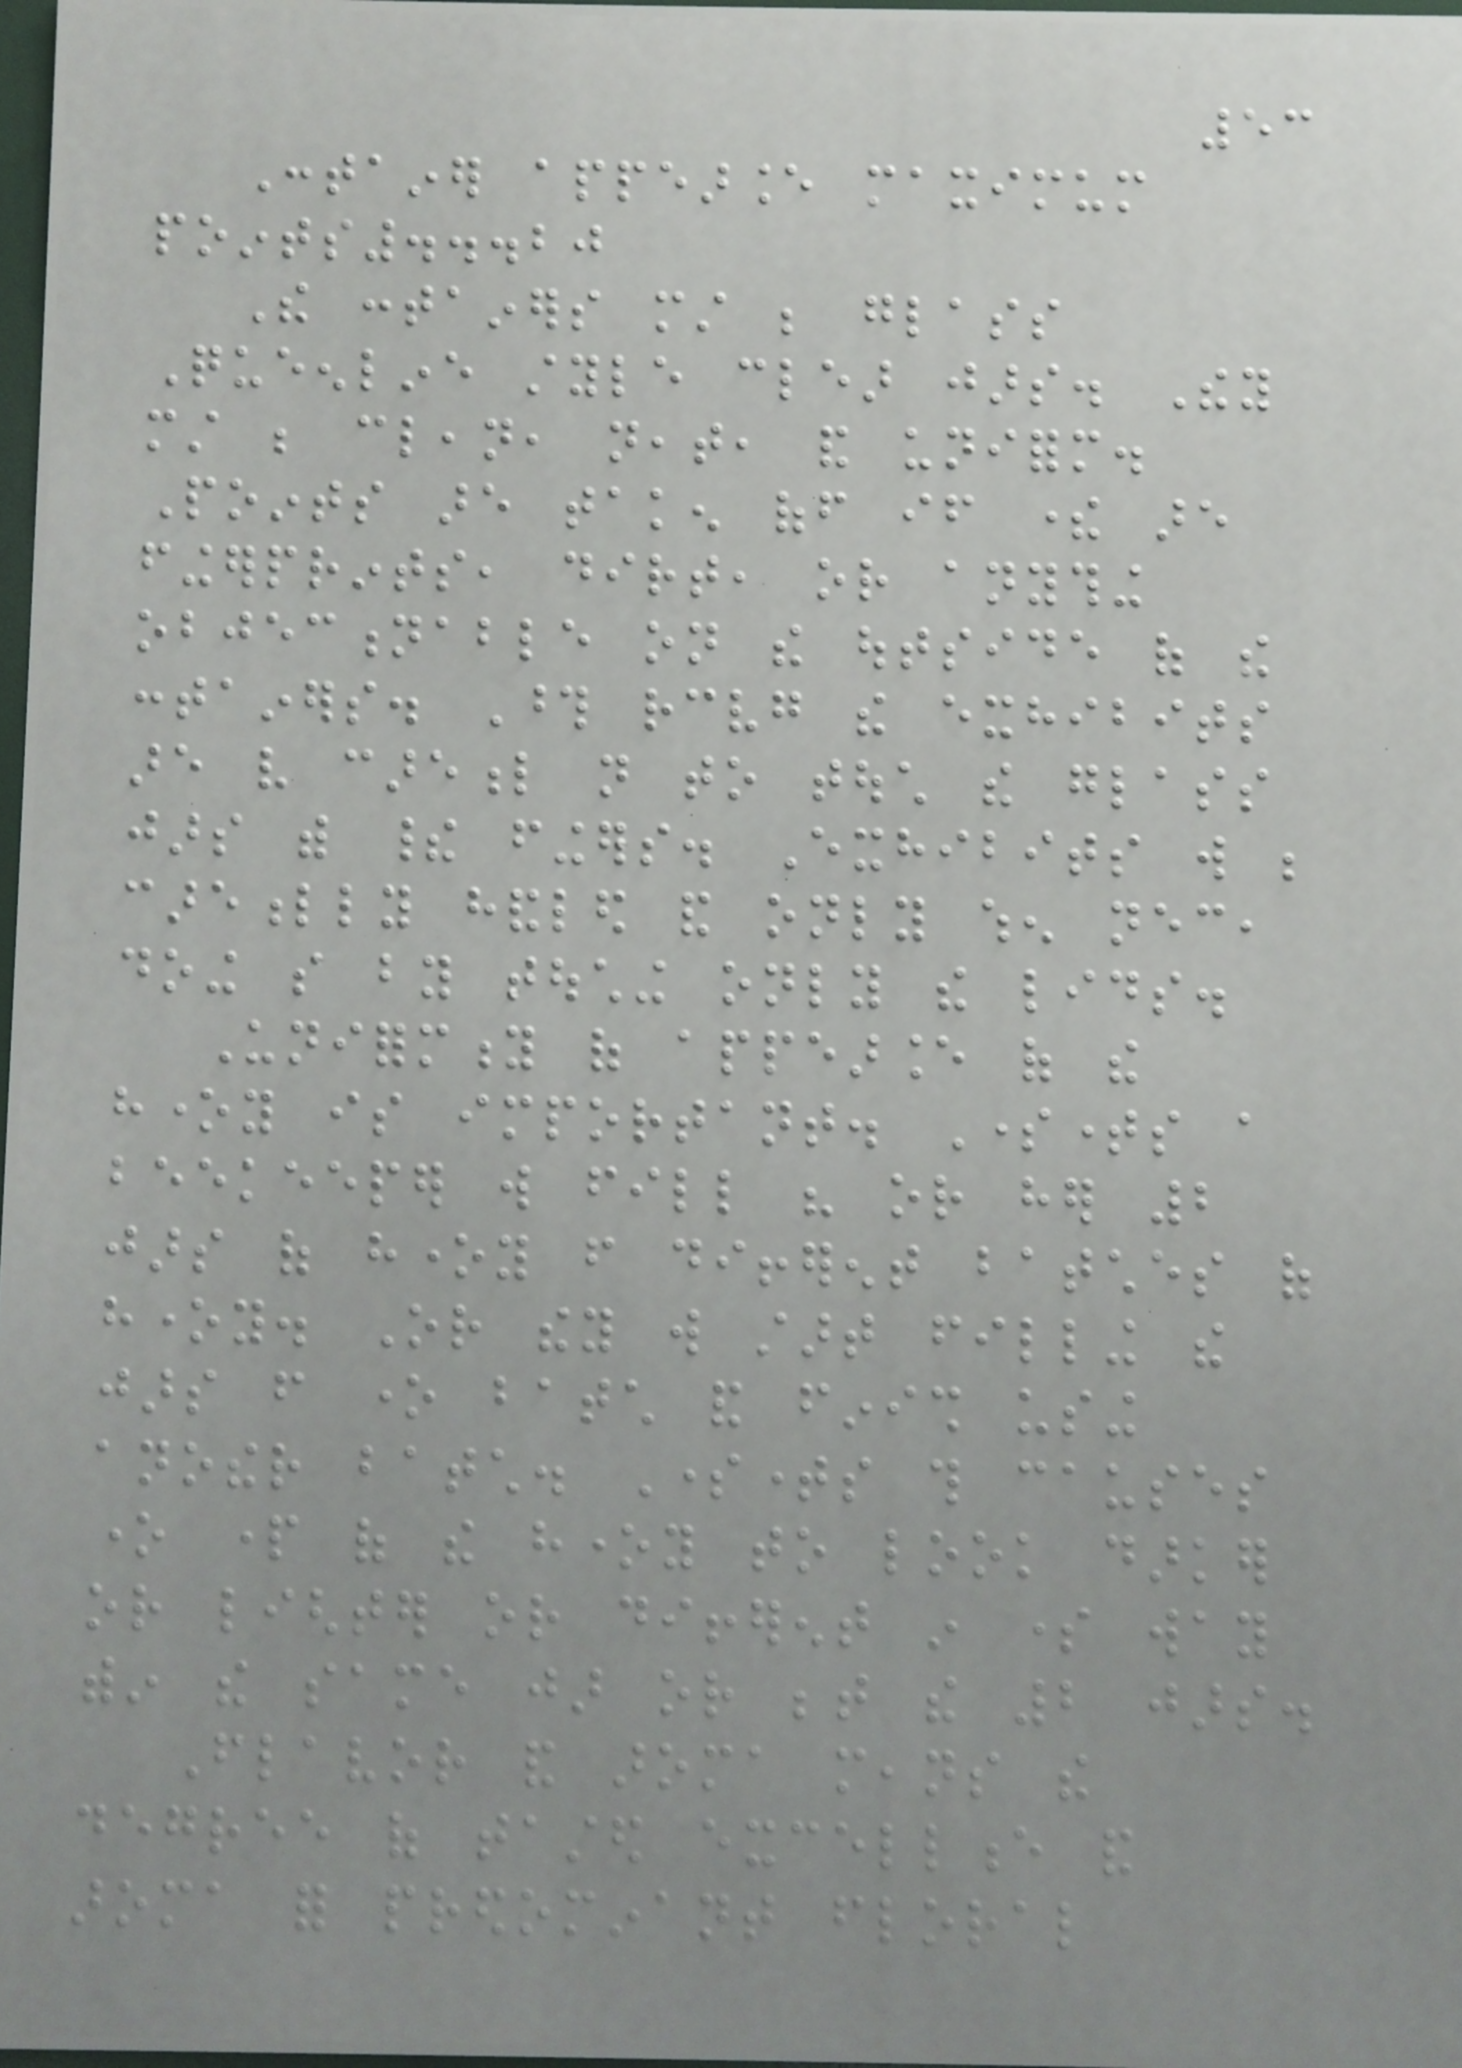53
Container appearance maximum
points...20
The containers must be glass
Queenline style clear jars. They
must be clean, neat, and uniform.
Points are taken off if there are
fingerprints, dirt, or anything
objectionable on the outside of the
containers. Those receiving the exhibits
are very careful not to touch the glass
jars with their fingers. Exhibits will be
carefully handled and only when necessary,
doing so by touching only the lids.
Uniformity of appearance of the
honey is important. Sometimes a
beekeeper will fill his or her 2
jars of honey from different batches of
honey. Or they will start filling the
jars from one batch and finish using
another batch. Sometimes this causes
one part of the honey to look darker
or lighter or different in some way
within the same jar or between the 2 jars.
Flavor and aroma means the
degree of tasted excellence and
aroma for predominant floral
